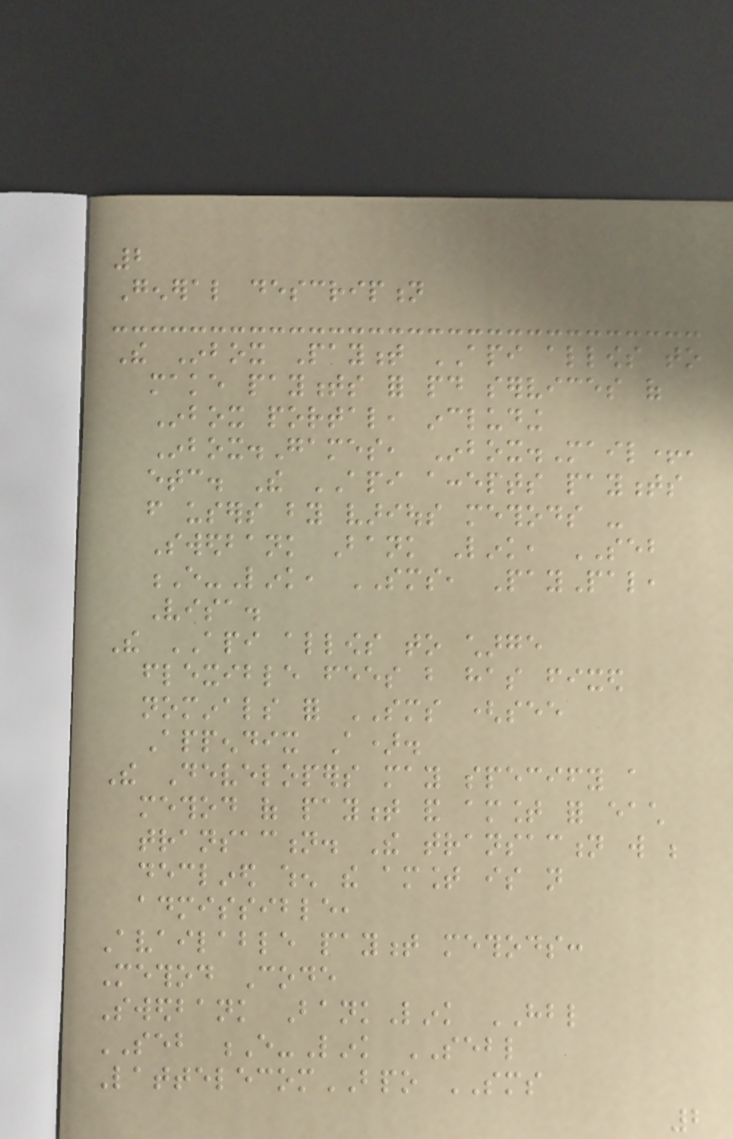2
General description
The Inbox Payment API allows to
make payments for paid services of
Inbox portal, including
Inbox.Games, Inbox.Mail+,
etc. The API accepts payments
from users by various methods -
Swedbank Bank Link, SEB
E-Link, SMS, PayPal,
Visa.
The API allows to charge
flexible fees but has fixed
nominals for SMS (see
Appendix A).
The Developers may specify a
method of payment and amount for each
transaction. The transaction will be
declined when the amount is not
admissible,
Available payment methods:
Method Code
Swedbank BankLink HBL
SEB E-Link SEBL
LattelecomBPO SMS
2
